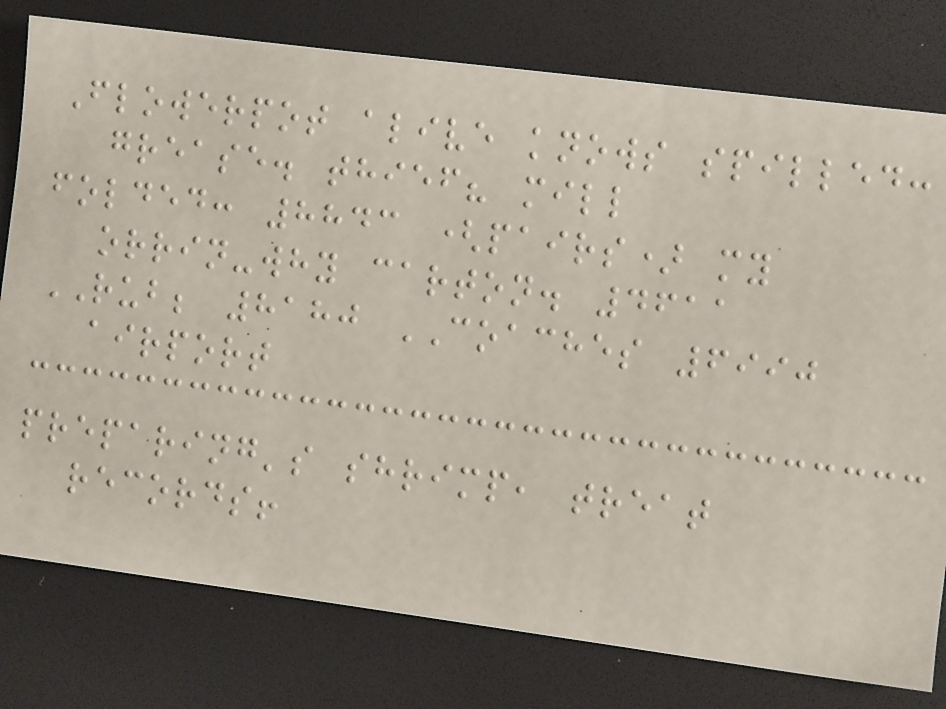Flowerpot alive knows spilled:
grease. thief? mill
folded: 8843 (pairs) my
orrin-why carton. 4611
RUB; 8180 COACHES 6990
airport
preparing's shrimp, treat
records!
